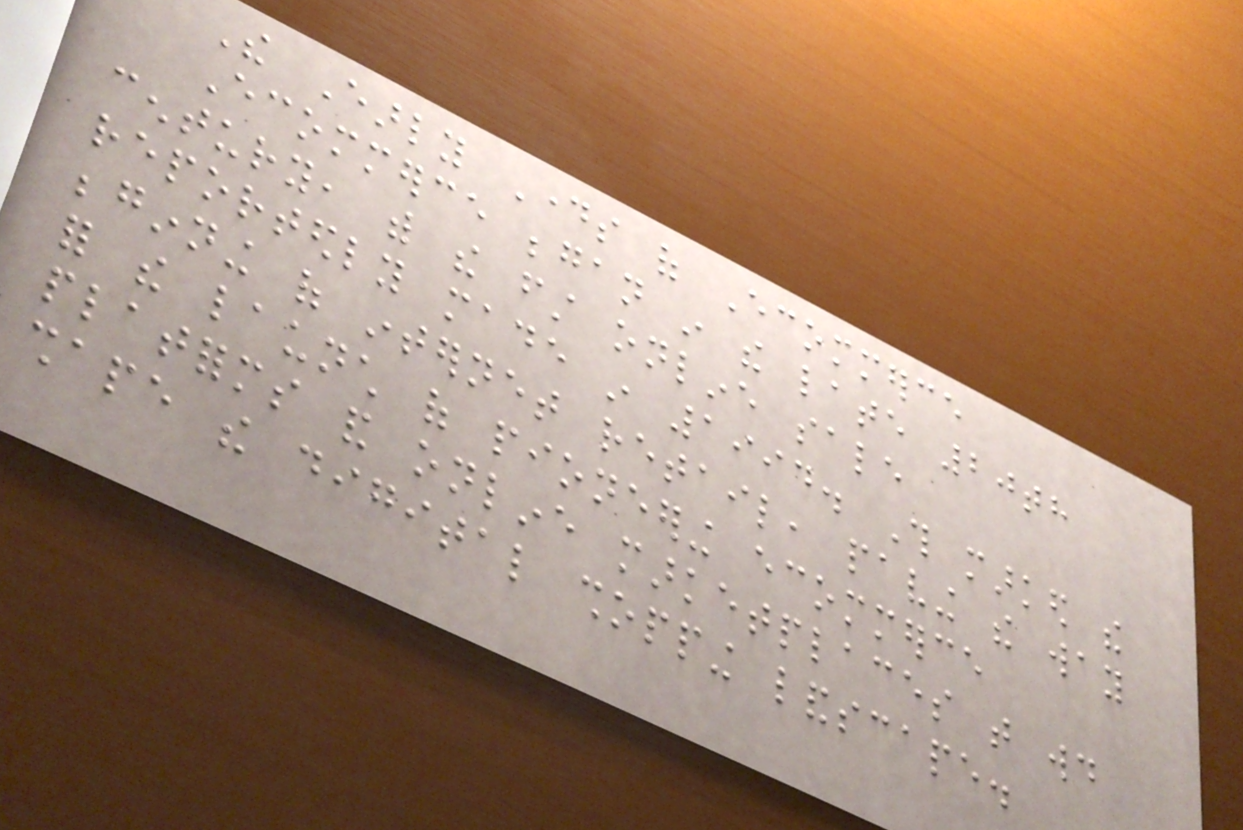The Early Days of Ecommerce
Ecommerce began in the late 20th
century, with the first online sale
reportedly made in 1994. This marked the
beginning of internet retail, paving the way
for the launch of pioneering ecommerce
platforms and online marketplaces that would
shape the digital shopping landscape.
